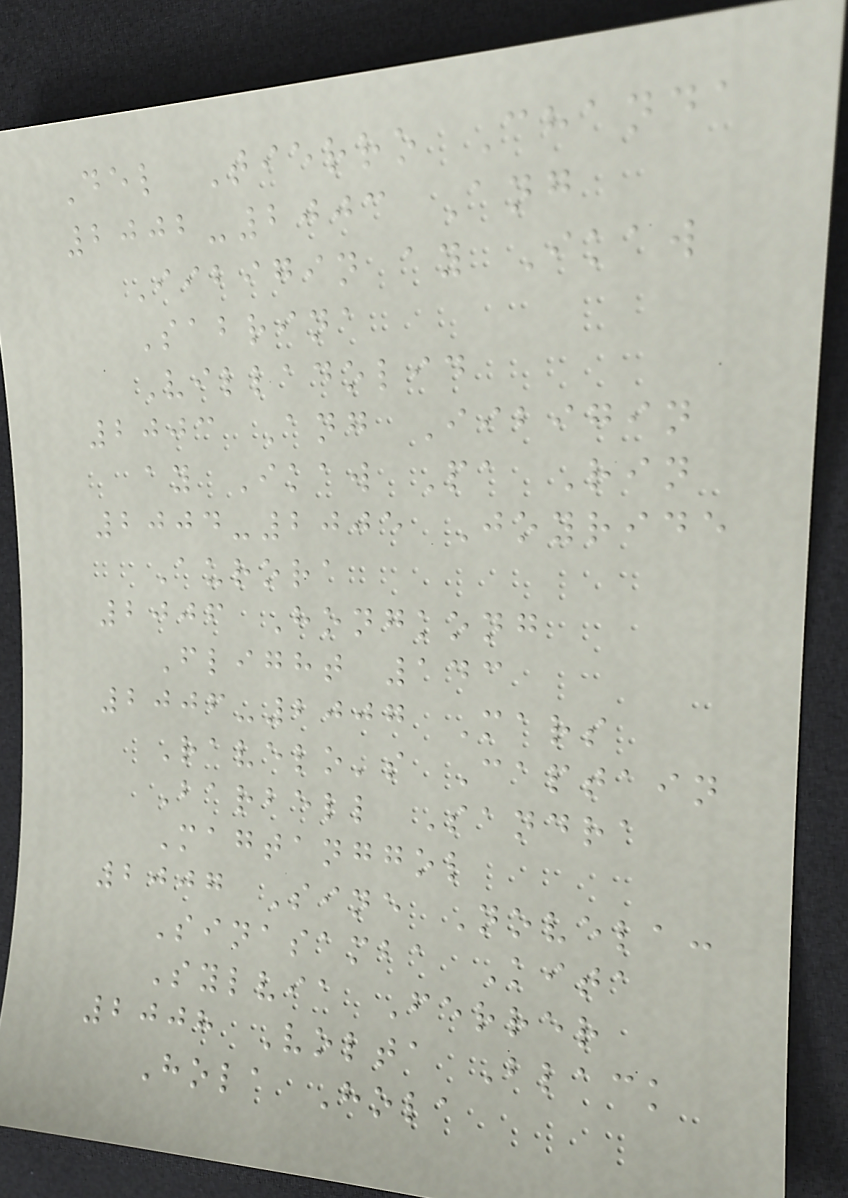Del Tierro Chanda
2002-2003 Ang
Iibigin ay Ikaw
Sabrina
Villadolid
2003 Ang Iibigin
ay Ikaw Pa Rin
2004-2005 Joyride
Aurora
2006 Hongkong
Flight 143
2006-2007 Mars
Ravelo's Captain
Barbell Sandra
Magtanggol
2007 Sine Novela:
Sinasamba Kita
Sylvia Ferrer
2008 Volta Black
Hola Hola
